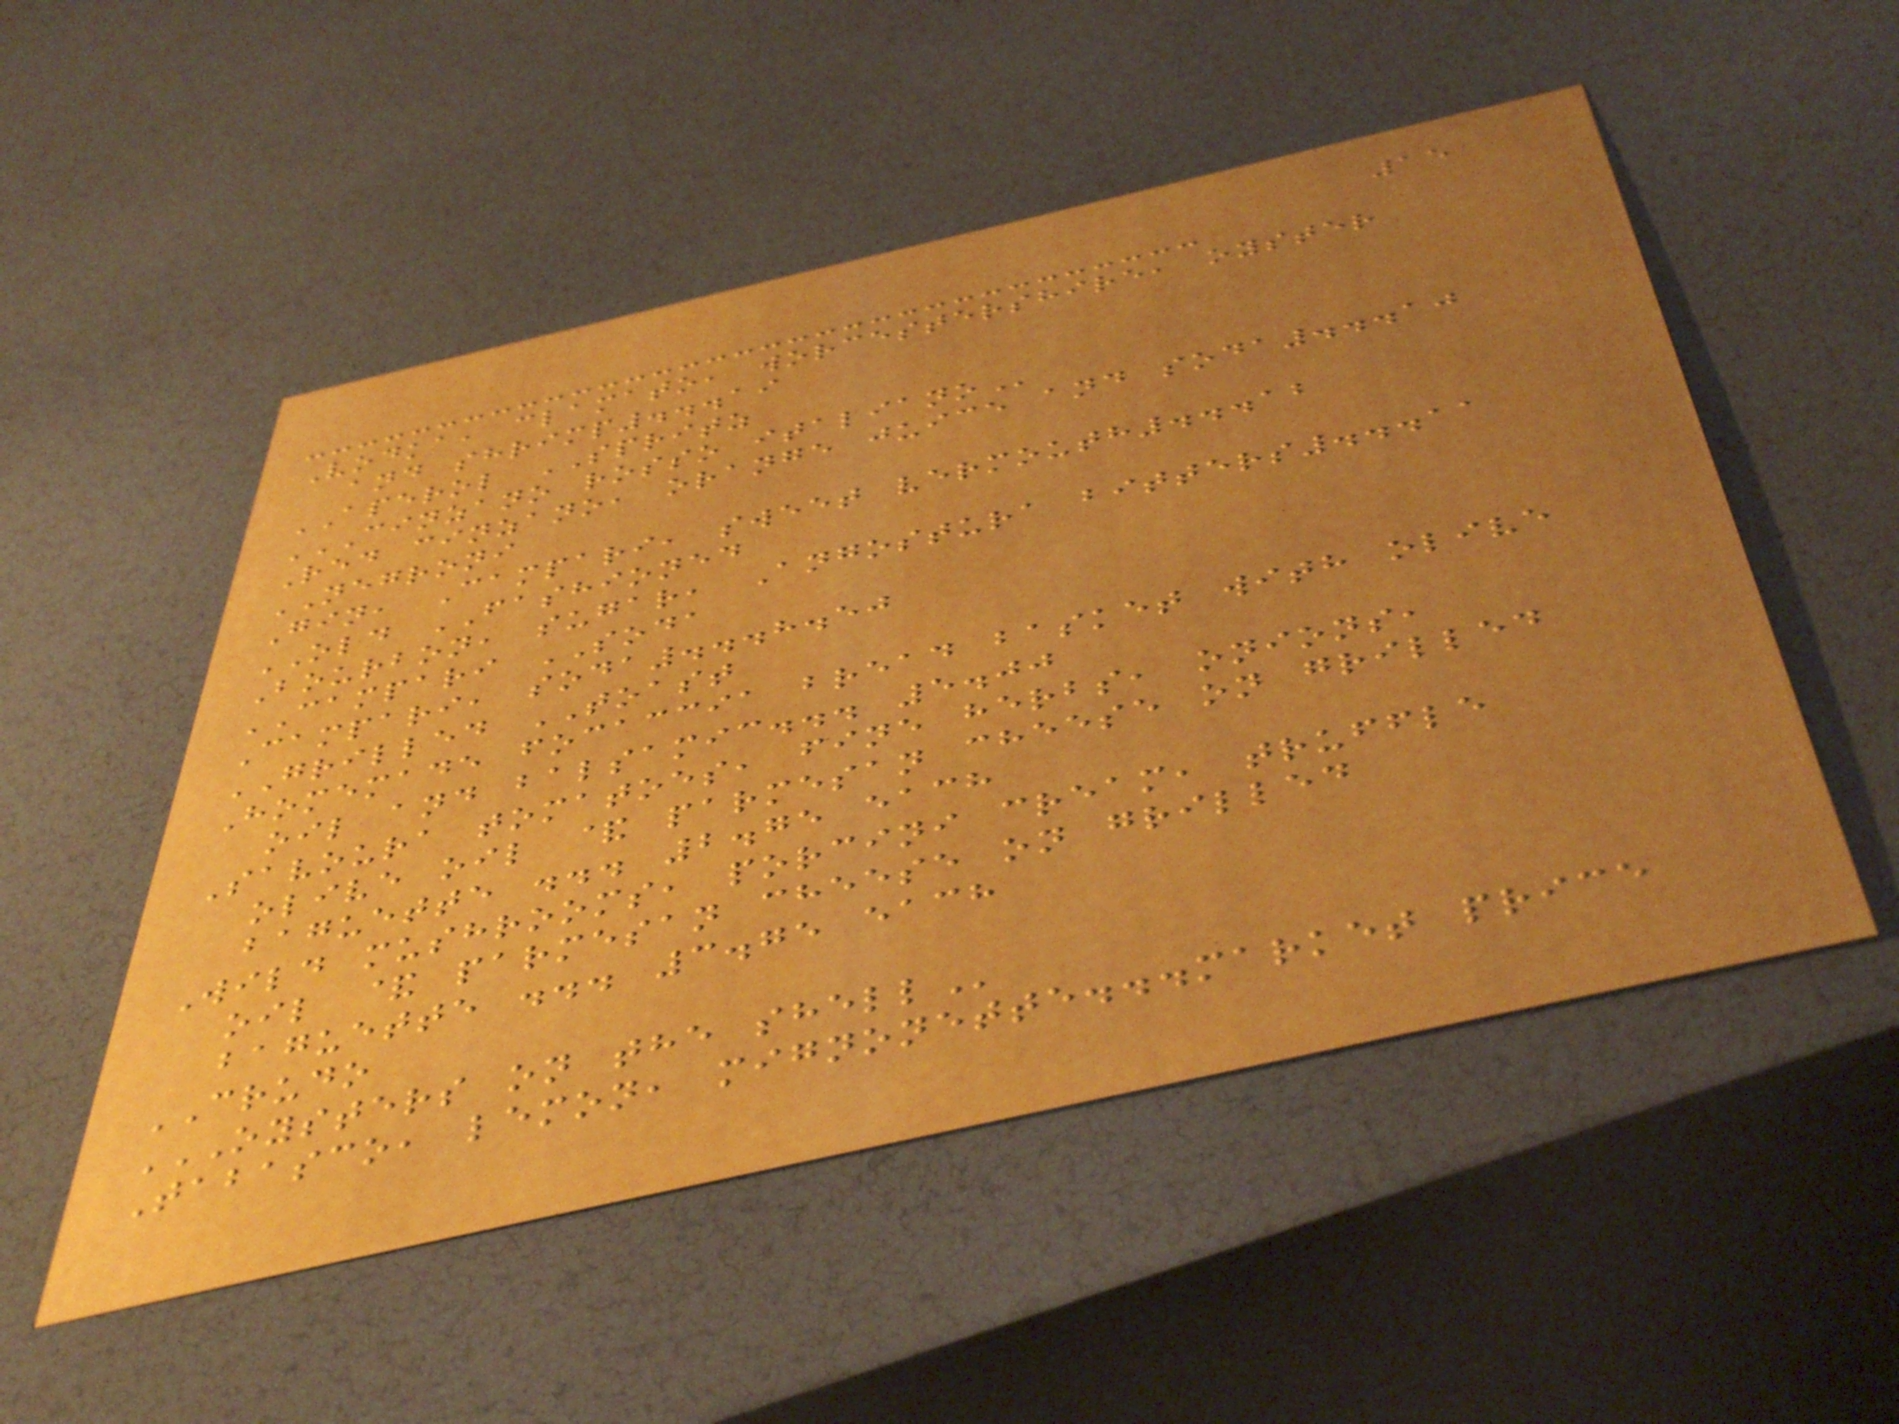15
Vodka, clamato, worcestershire, oyster
and shrimp...19
APEROL SPRITZ
CINZANO ROSSO ITALIANO
Red cinzano, orange juice and soda...10
NEGRONI
Gin, Campari, sweet vermouth...12
OLD FASHIONED
Bourbon, sugar, Angostura bitters...11
CAMPARI SODA
Campari, soda...8.50
GRILLED TOAST
Homemade focaccia bread basket with olive
oil and balsamic... 5.00
Savoura tomatoes, fine herbs, onions,
olive oil & parmesan cheese on grilled
baguette ... 2.75 each
Wild mushrooms, porcini cream, truffle
oil & parmesan cheese on grilled
baguette ... 3.75 each
CRUDO
OYSTERS ON THE SHELL
Tabasco, lemon, mignonette...market price
